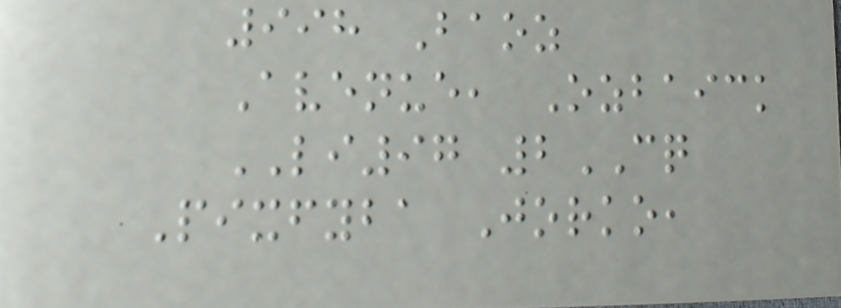998 Baoz
Avenue, Ozbaick
LI97 2CQ
Pixfyba Jorko,
